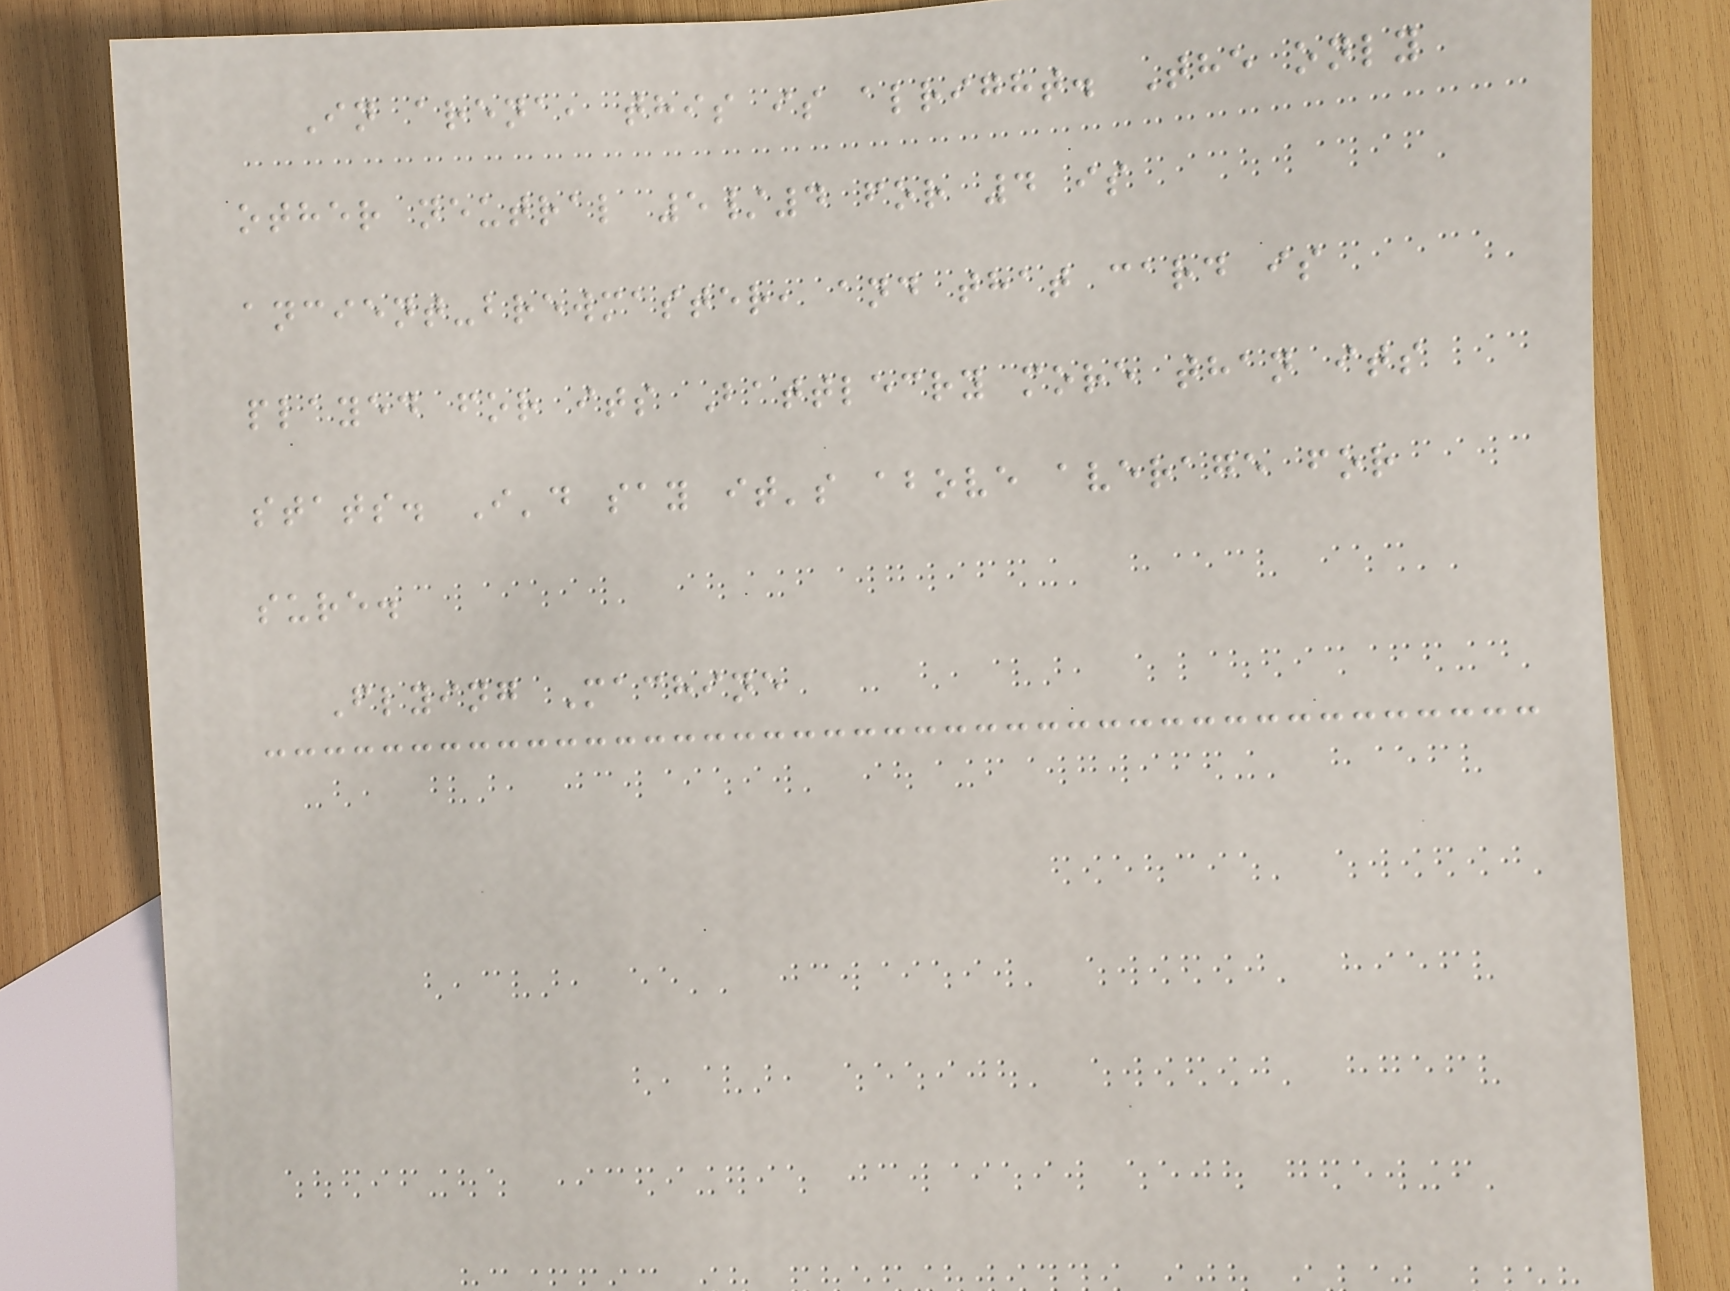In arena, this is alright. The only
other neutral 5/4 for 4 is
ancient-brewmaster, and that card is
played for its Battlecry more than its
stats. I'd say it's above average for
sure.
Flying Machine
